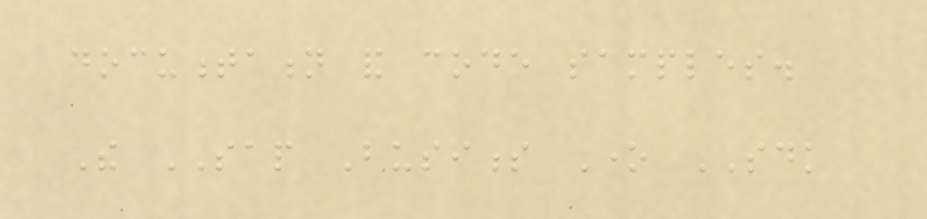documentation and code samples.
The SAP Business One SDK
